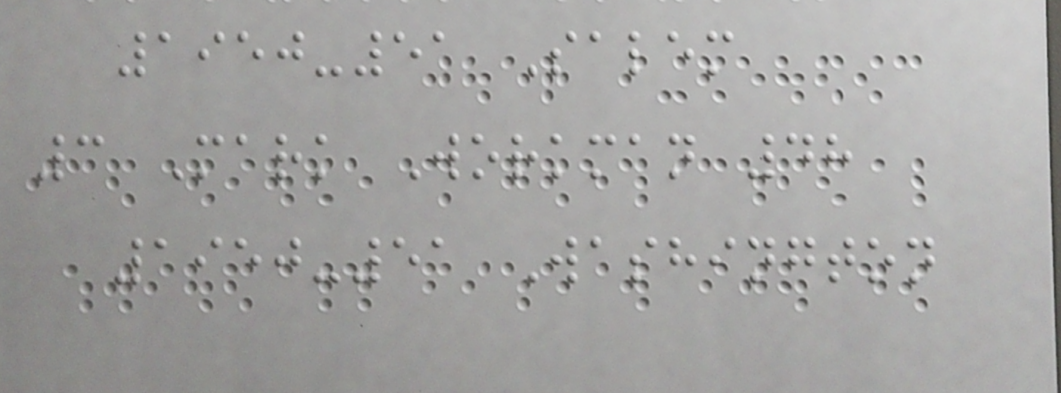1950-51 Salem
3 Mark Workman 48
1950-51 Washington
